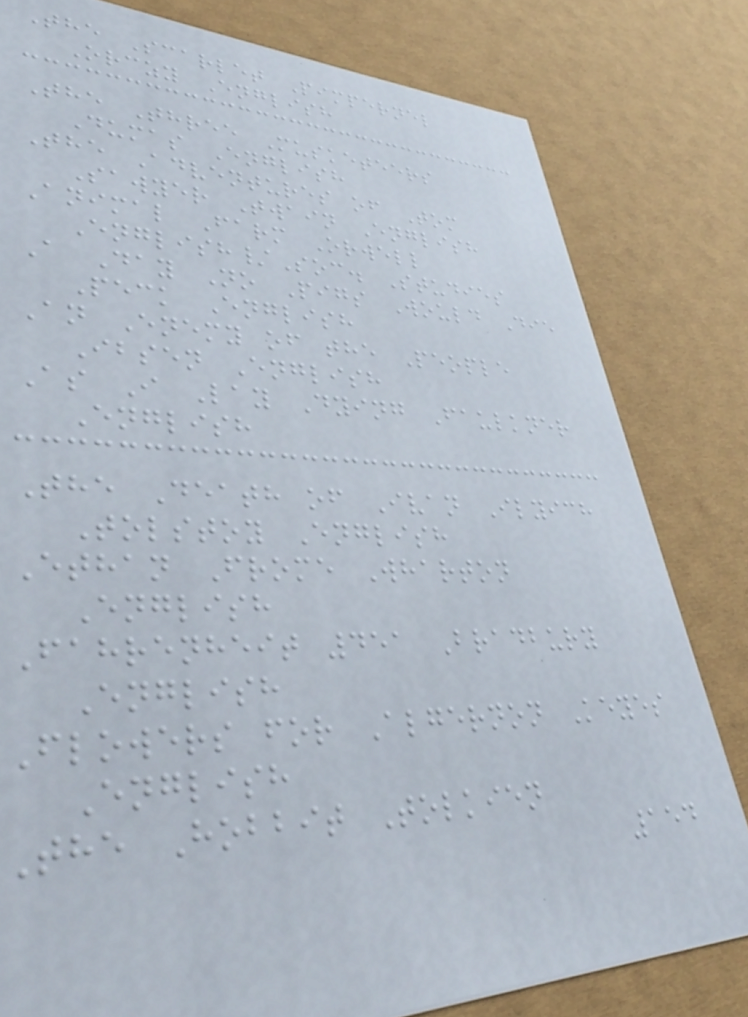The Scarlet Pimpernel
Orczy English
The Three Musketeers
Dumas English
The Adventures of Tom
Sawyer Twain English
Animal Farm Orwell
English/Soc. Studies
A Day No Pigs Would Die
Peck English
An Enemy of the People
Ibsen English
As I Lay Dying Faulkner
English
The Death of Ivan Ilyich
Tolstoy English
Ethan Frome Wharton
English
Fahrenheit 451 Bradbury
English
Flowers for Algernon Keyes
English
The Hobbit Tolkien
154
